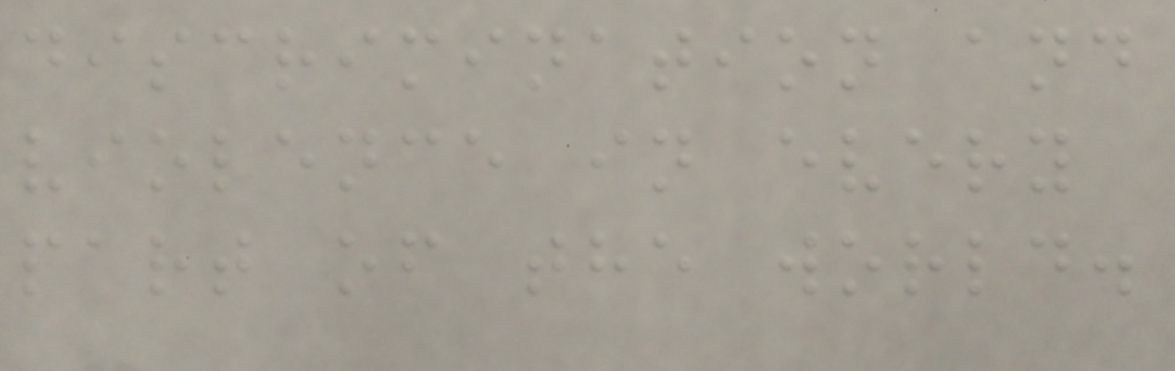discrimination and
violence in every
part of the world.
